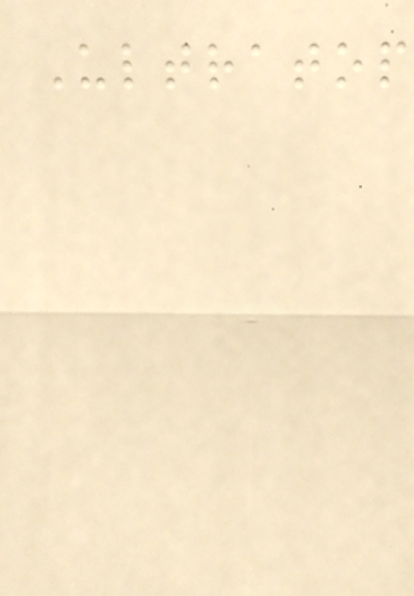Ultratop
